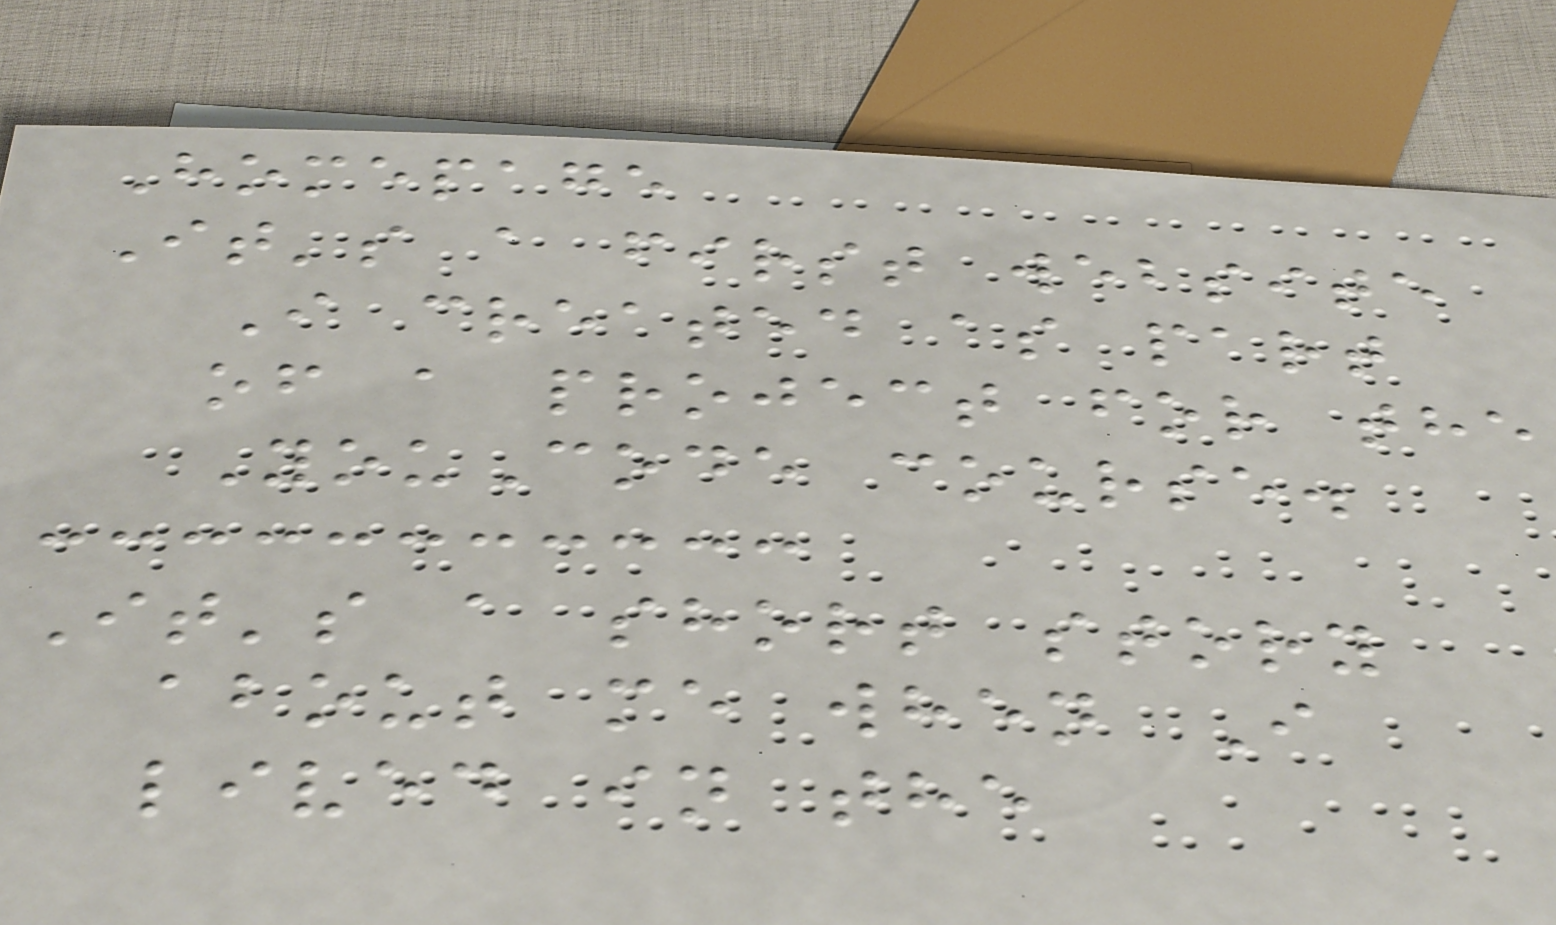Homepage
It's a first website
I created as part
of a project for the
YouCode course.
It's a short story
about me when I
lived in the
